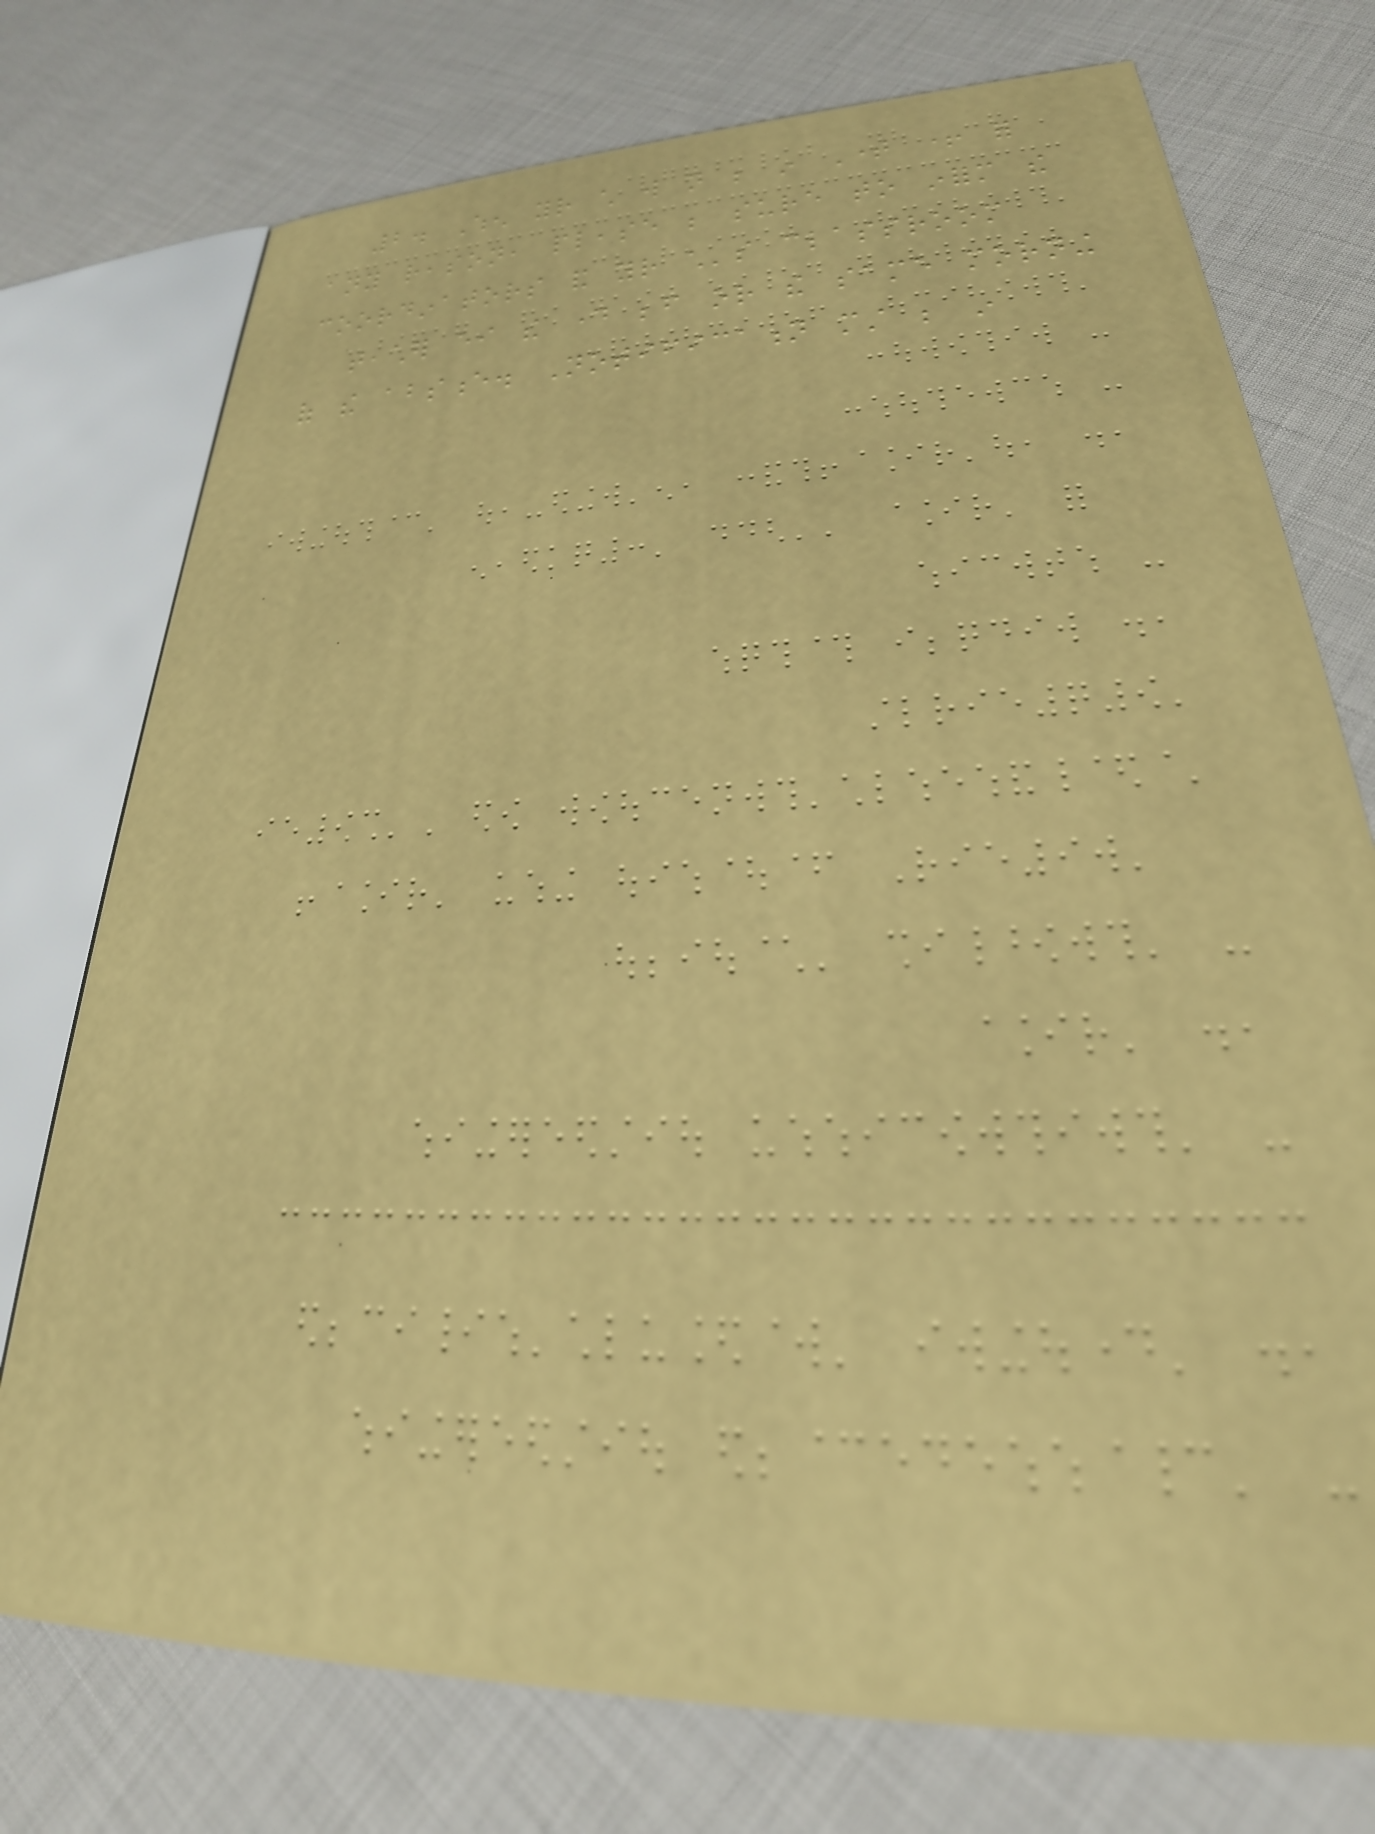2. When your child will not be in Time + for
any reason, please be sure to inform the
coordinators and your child's classroom
teacher either the day before or the same morning
of the absence. Notification must be in
